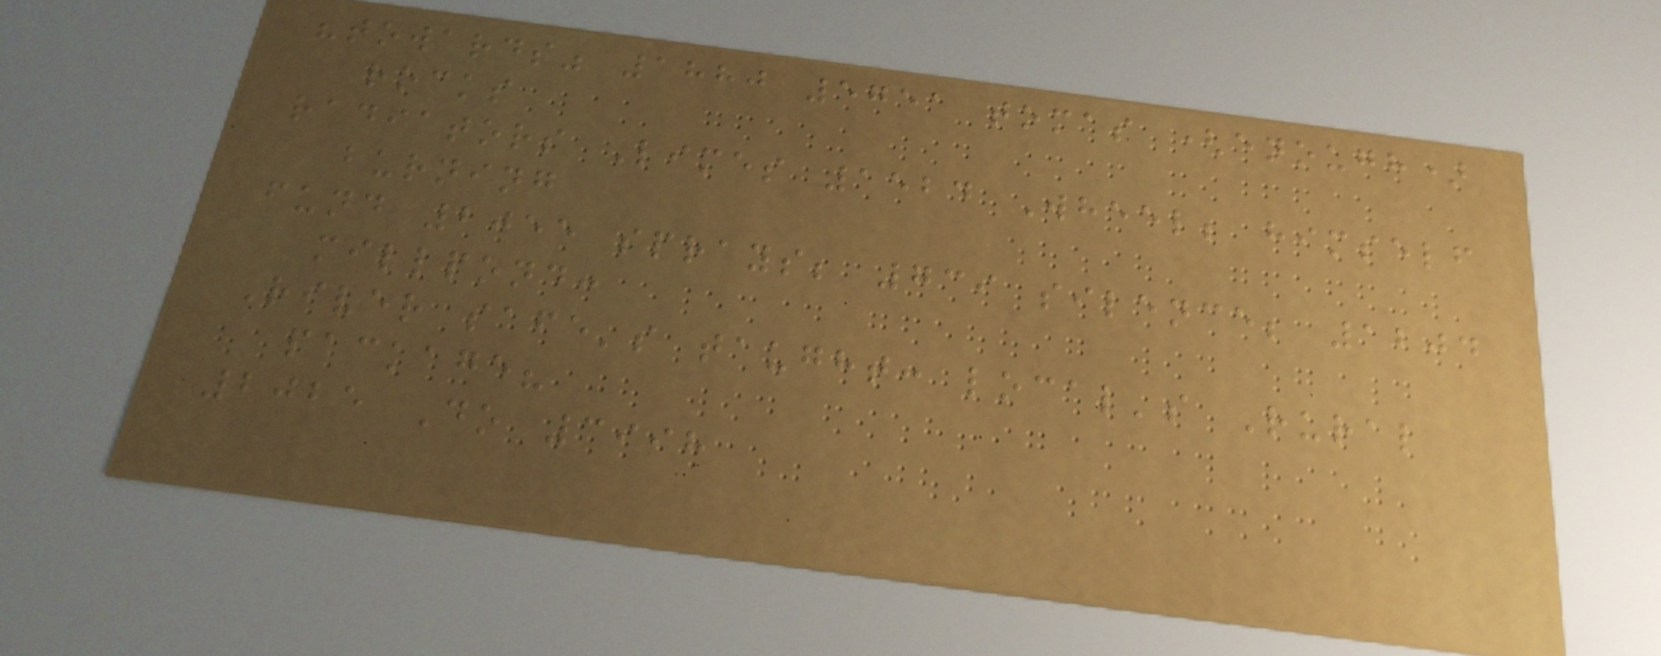"towards" 1880 5751 tomas (enough)
rocks
radiators Limes 1524 Wheel; himself
burning
fund 2055 sprays; 739 silence; 1204
millpond:
River safe's taught: local's Rural
package?
2025 Do 3998
